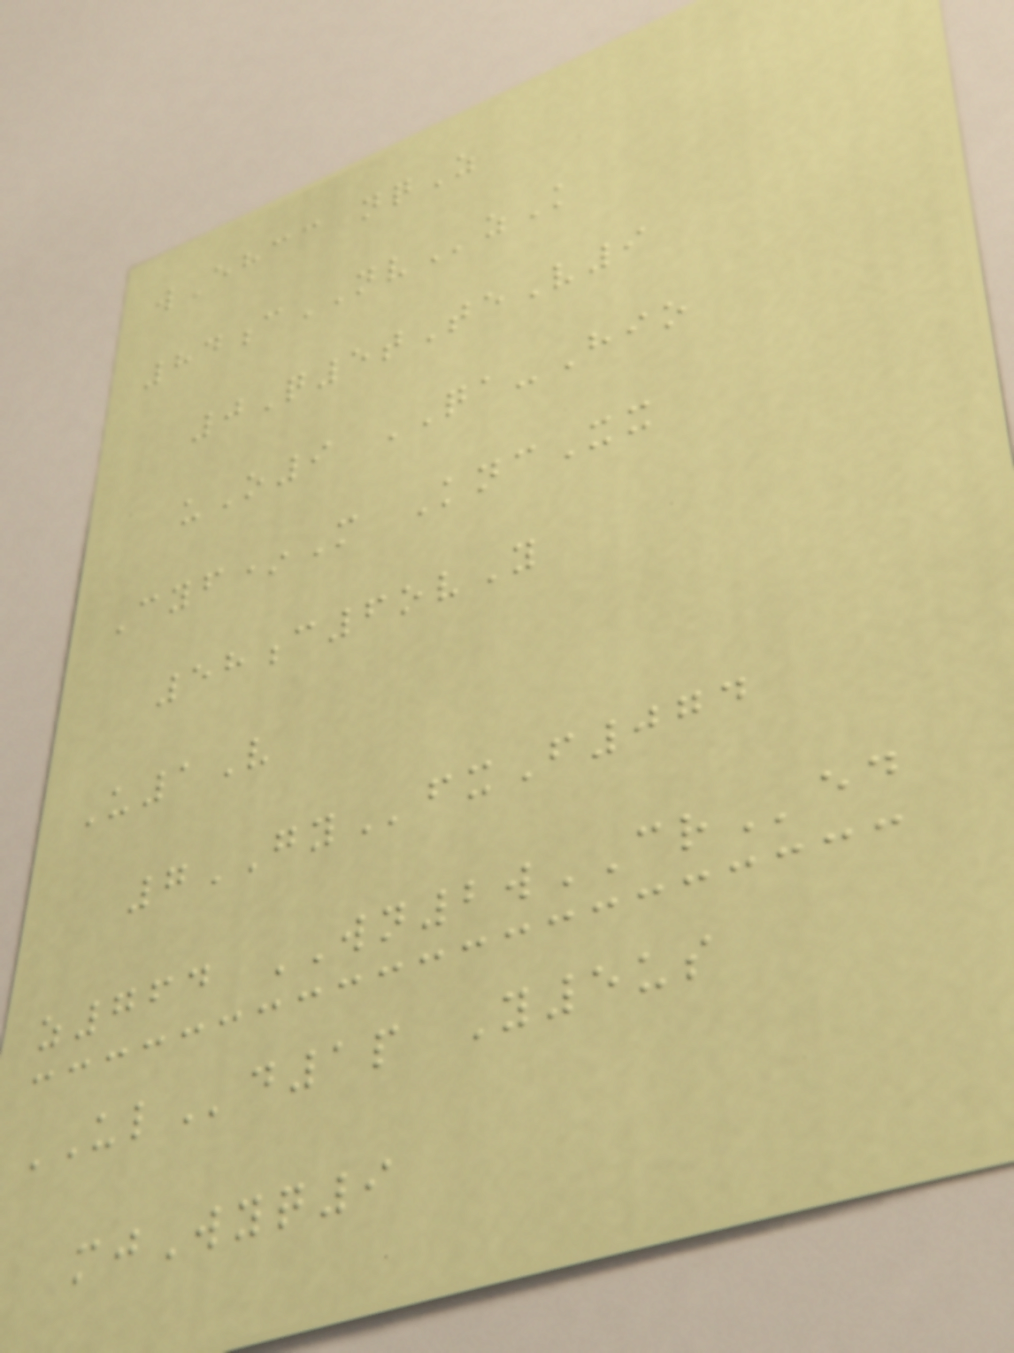wEhcc nqZ
84cNVzK
0Q5tTeV9
uO9 QA-Hio
Cyf*M KncXx
58c6ovY
U1V
7GYfxF074
z764 WN2wCRed
ULd1p Y5us
mjWyq9
